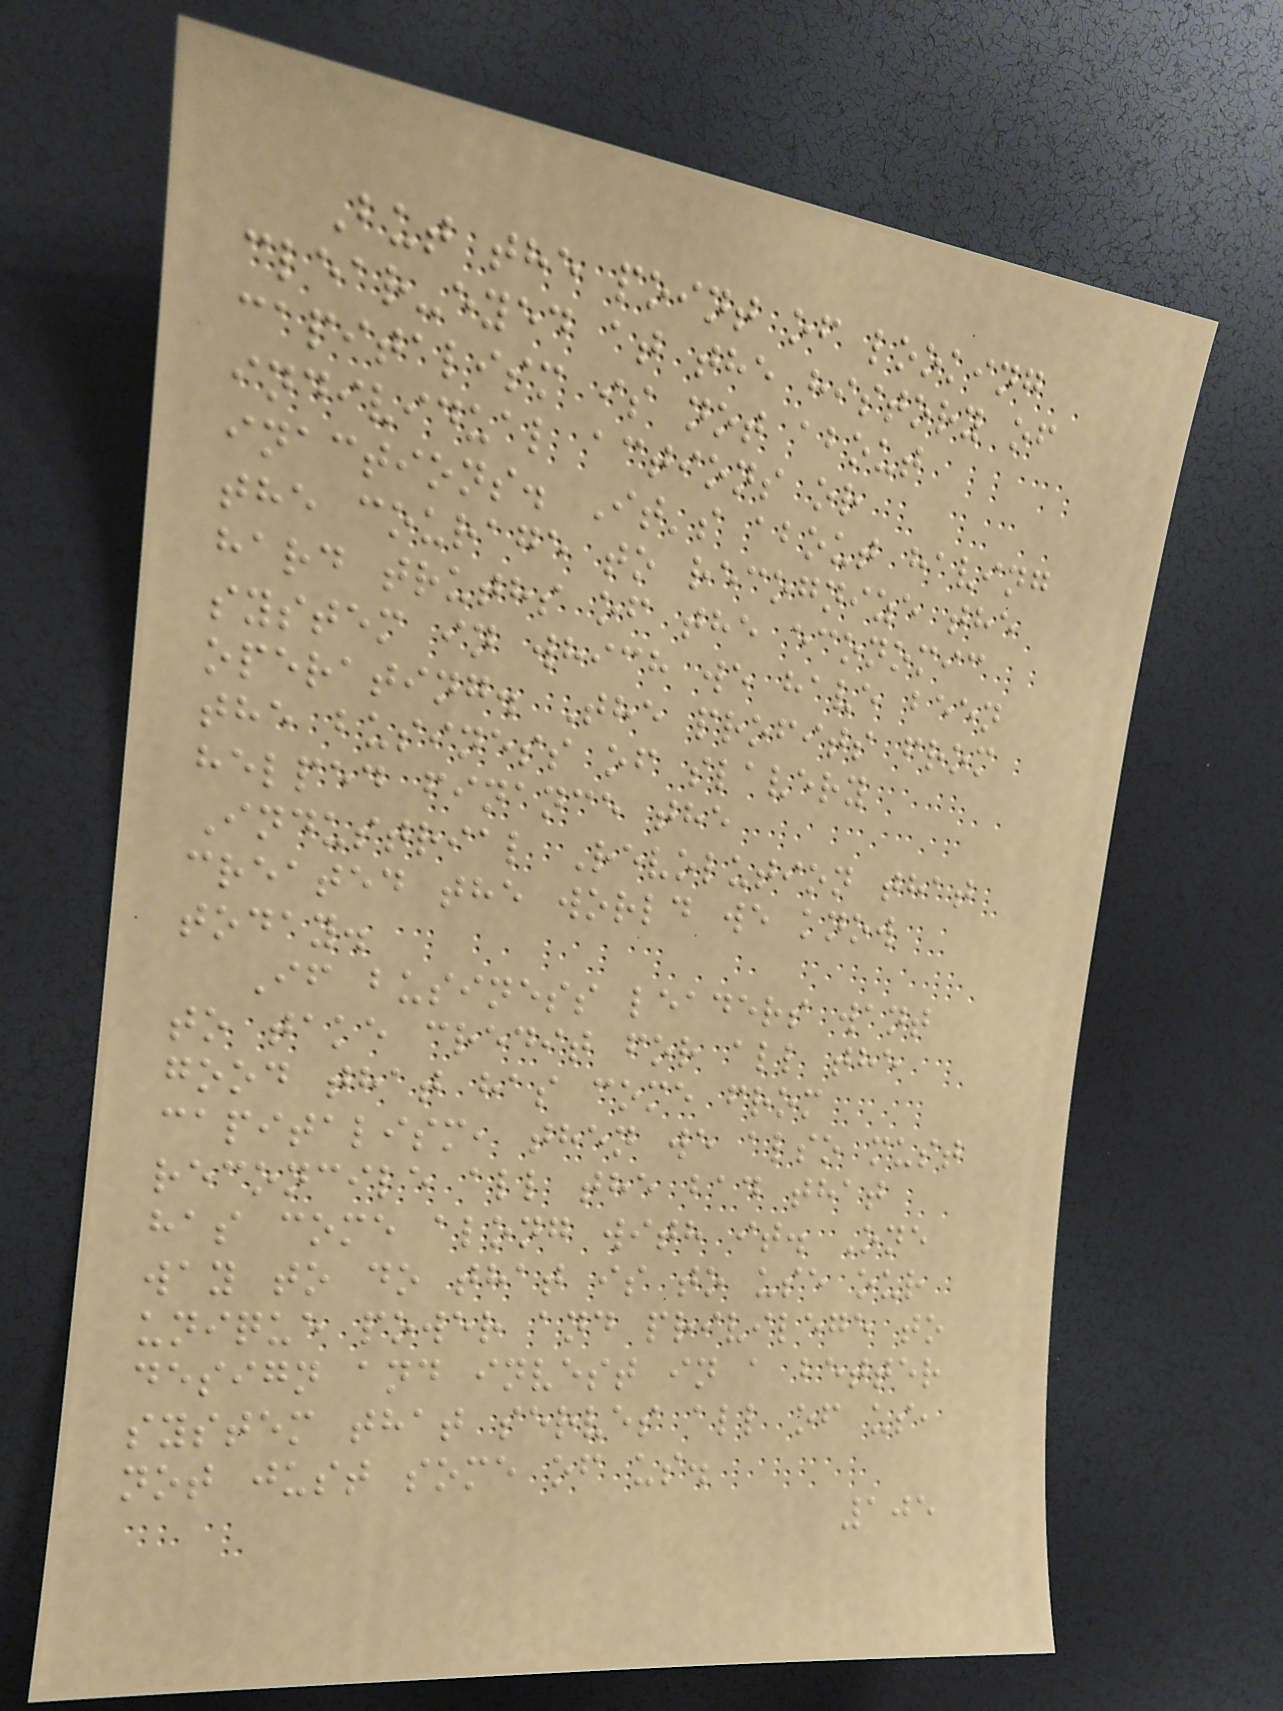But the point of looking
clear-eyed at the history of
capitalism is not about
individual actions or
inactions. It's about having
the courage to recognize the
hard truths of the economic
system in which we have been
operating. The profits from
the business of slavery
helped finance the
Industrial Revolution that
created the world we know
today.
If business leaders want
to take credit for all the
good that has come from
capitalism, then we also must
reconcile all the bad that
has come along with it. One
way to do that is to use our
unique power and privilege to
design and invest in a better
system that serves all of us,
not just some of us.
105
